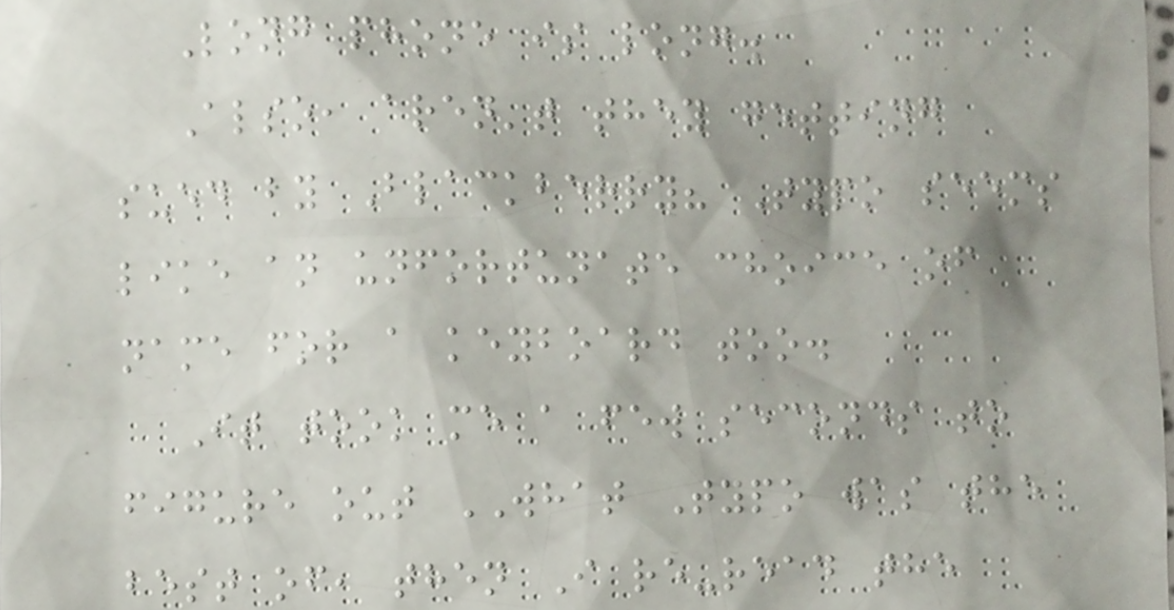Long phone is long.
Also, aren't they getting
sued by Blackberry? Typo seems
like an unfortunate choice of
name for a keyboard too.
It took me a few seconds to
figure out WHAT Typo was the
best of, then I re-read the
